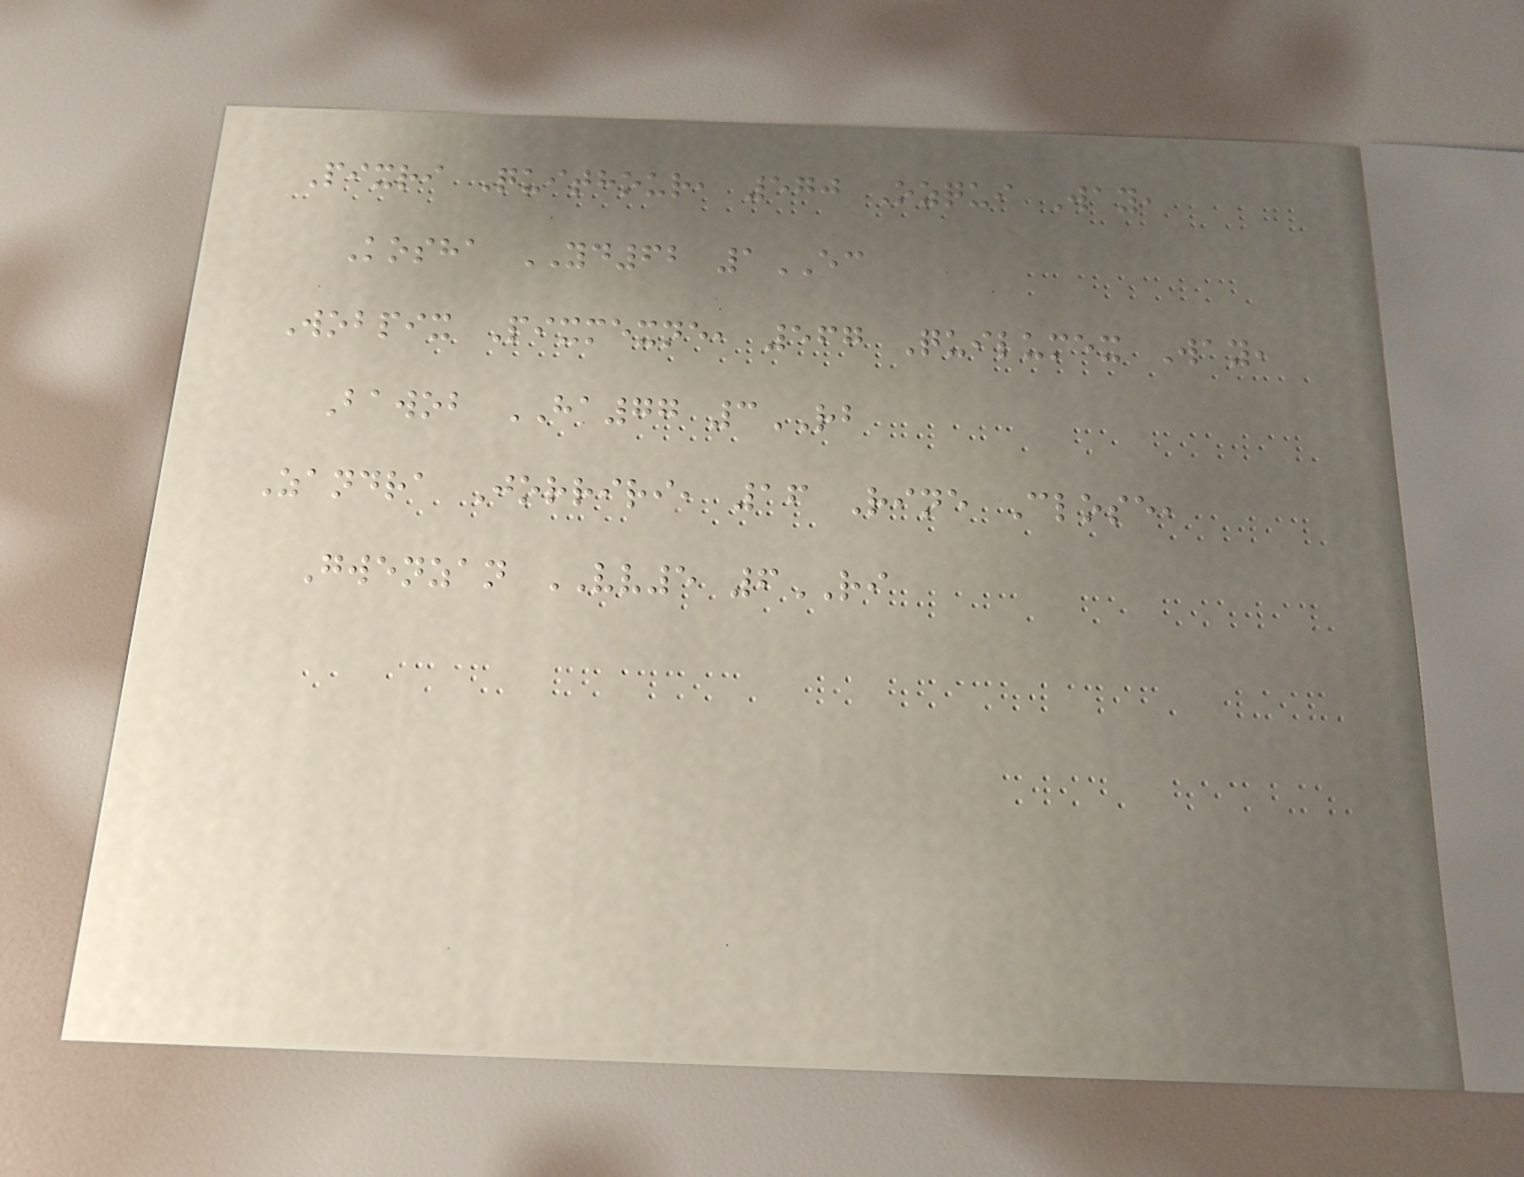Pixri Quithour, 570 Ozqui Way,
Kosha YD62 1EC
Wobpix Pixmexne, 567 Quilumex Way,
Bawob HA77 3RB
Zandra Jorriri, 16 Rine Close,
Gwenzan VV5 6RI
